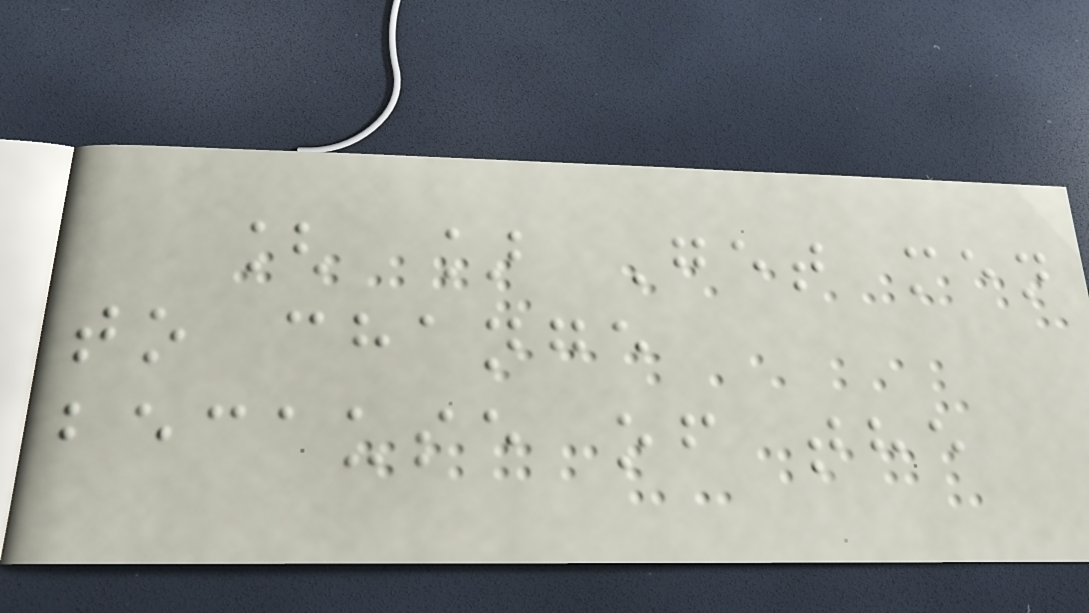[ ] Get men
to change
because of the
